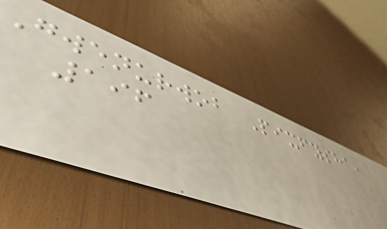Gwenurwob Pixfysha,
196
